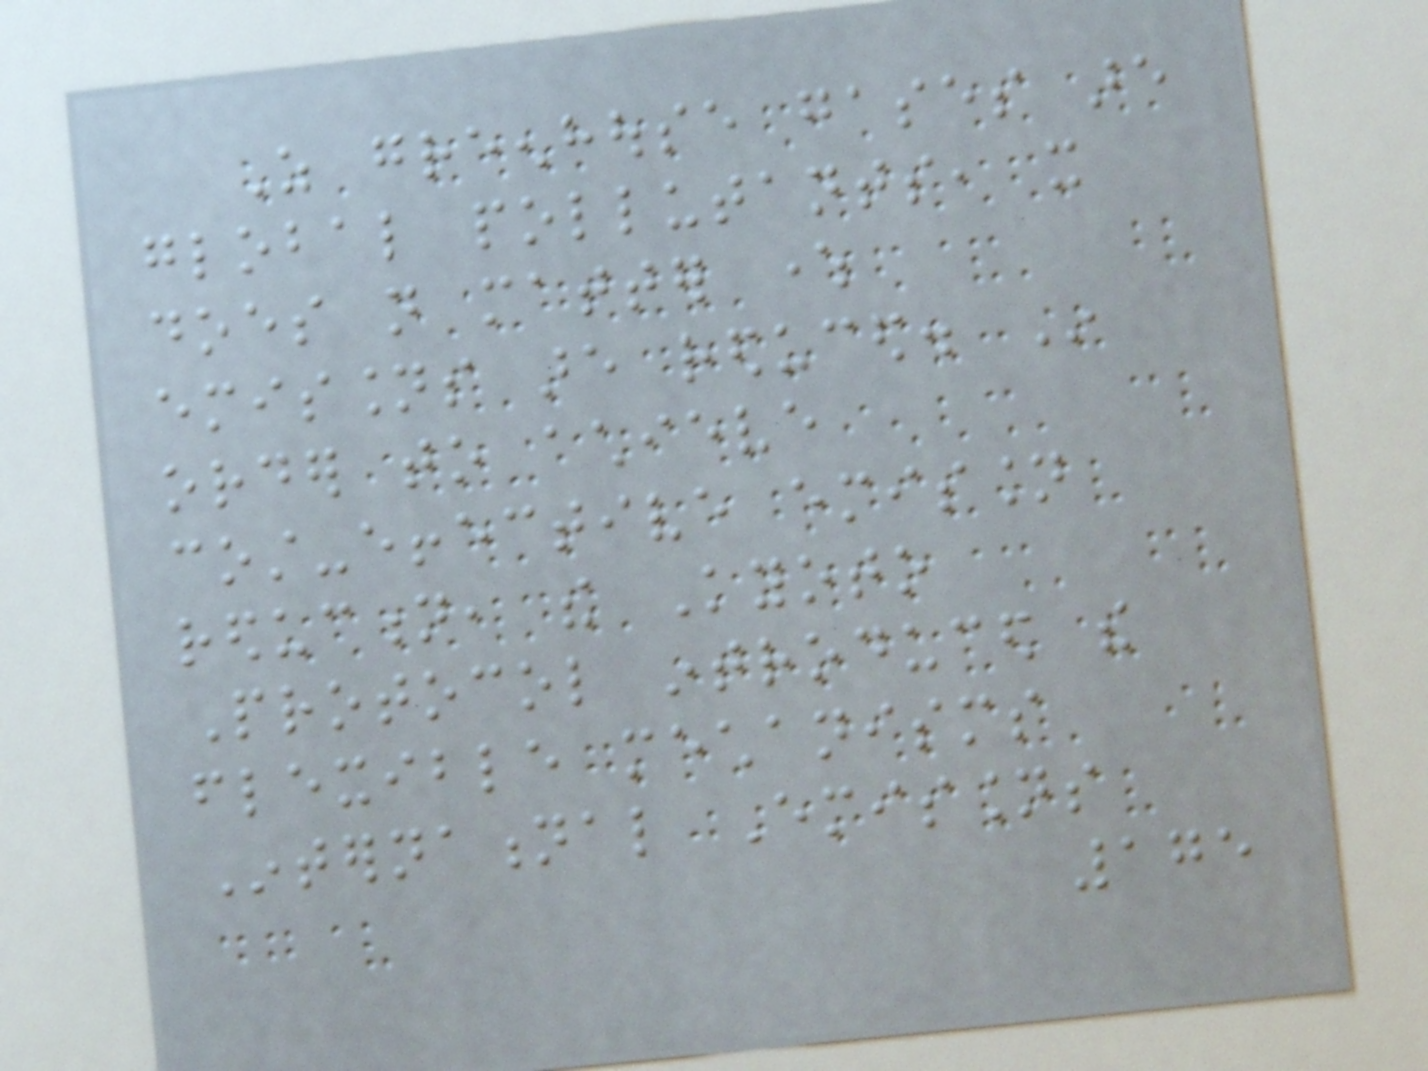As greenhouse gases are
global pollutants, it
does not matter where
emissions are reduced. In
order to achieve
cost-effective emission
reduction, the Kyoto
Protocol introduced the
flexible mechanisms
International Emissions
175
